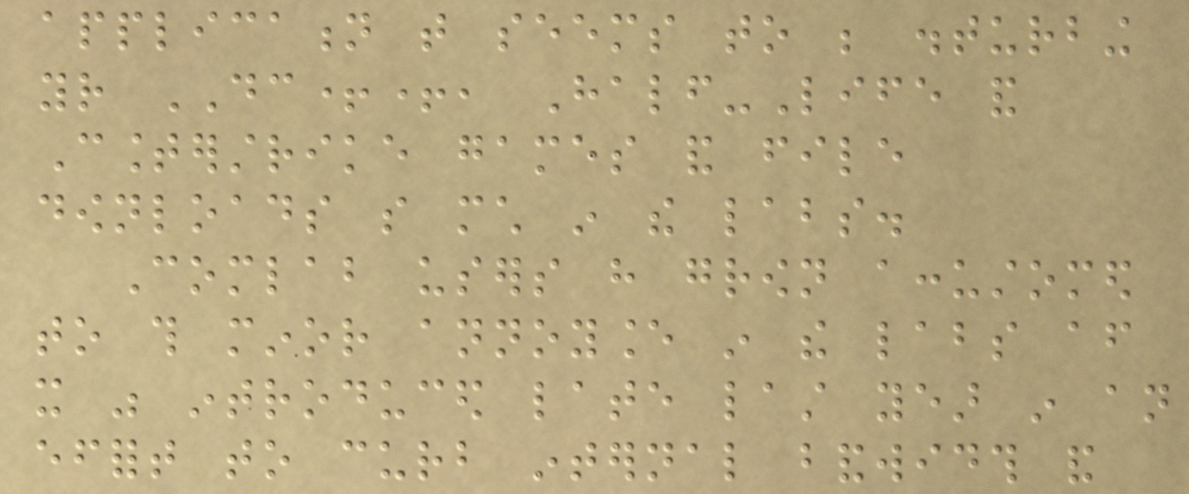application that seems to be disturbing
your DC++, Half-Life and
Counterstrike games and file
downloads so much in the labs.
Comlab users have grown accustomed
to this minor annoyance in the labs after
it was introduced late last year in an
effort to curb internal bandwidth and
